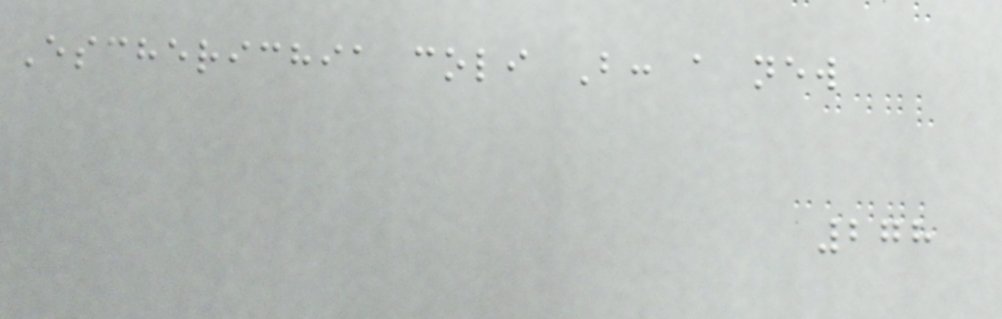Escherichia coli B: a new
278
